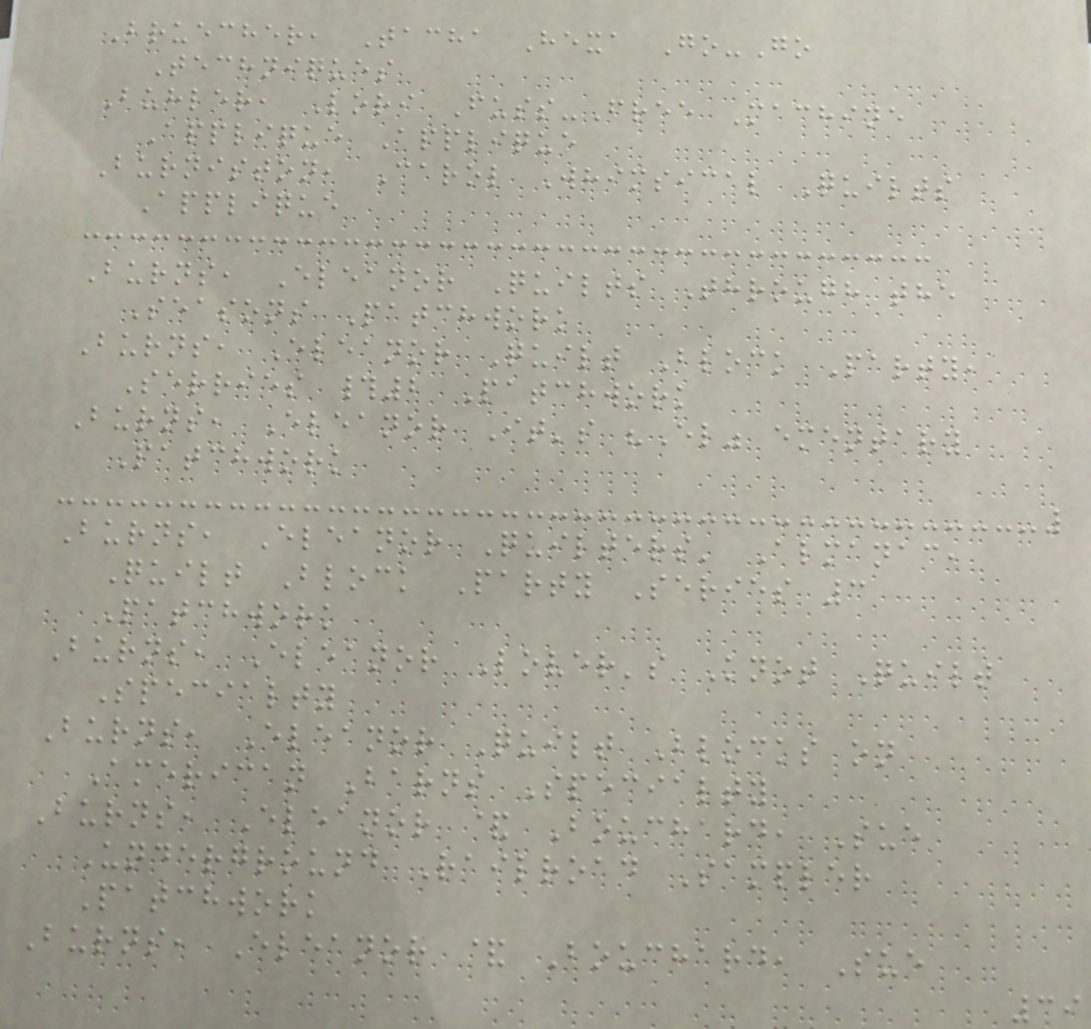Bruecher, Tacha Hexa Go-Go
Techniques
Buhler, Lori Fuss-Free Machine
Applique Applique
Burniston, Carol Whimsical Quilts
Applique
Burns, Eleanor Quilts Through the
Seasons Patchwork
Burns, Eleanor Quilt Block Party,
Serries #2 Patchwork
Burns, Eleanor It's "El" ementary
Patchwork
Burns, Eleanor Quilters' Almanac,
Quilt Block Party Series 3
Patchwork
Burns, Eleanor Lover's Knot Quilt
Specialty
Burns, Eleanor Quilt Blocks on
American Barns Specialty
Burns, Eleanor & Bouchard, Sue
Underground Railroad Sampler
Patchwork
Burns, Eleanor & Bouchard, Sue
39
